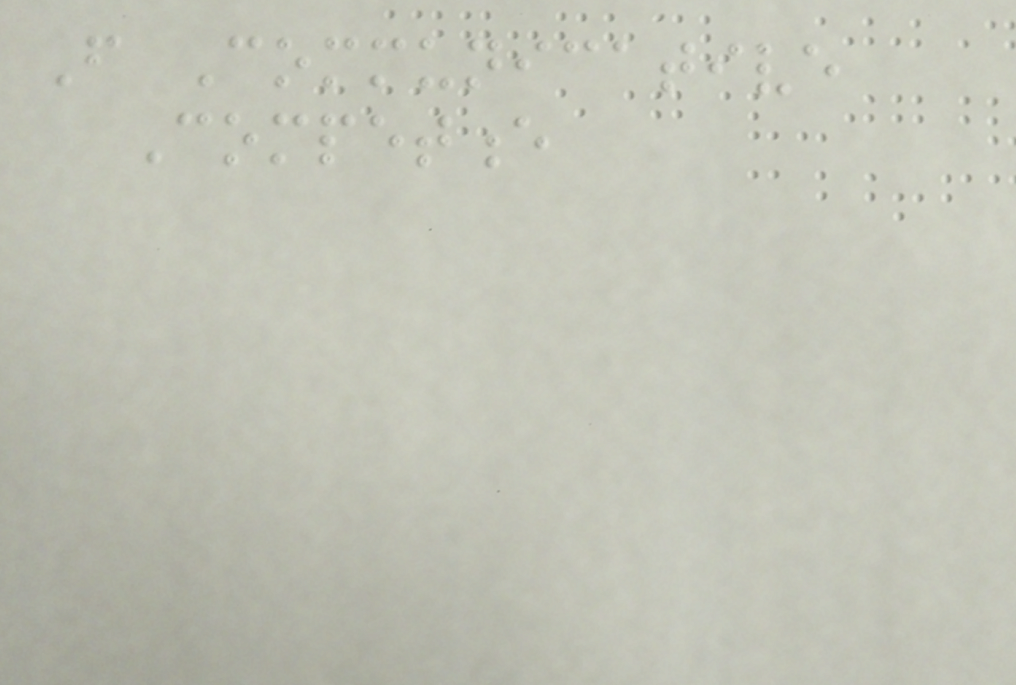From Communicative
Competence
